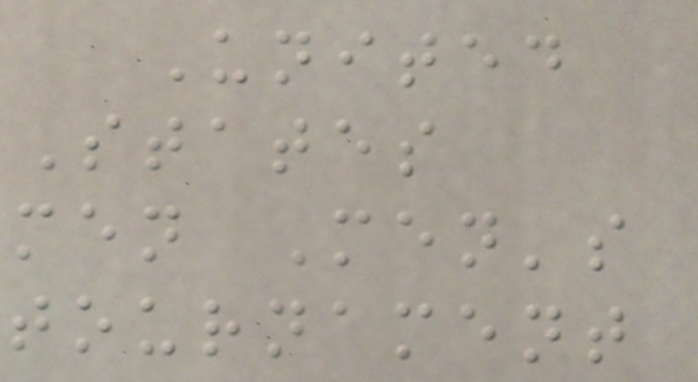United
States
men Men's
tournament
